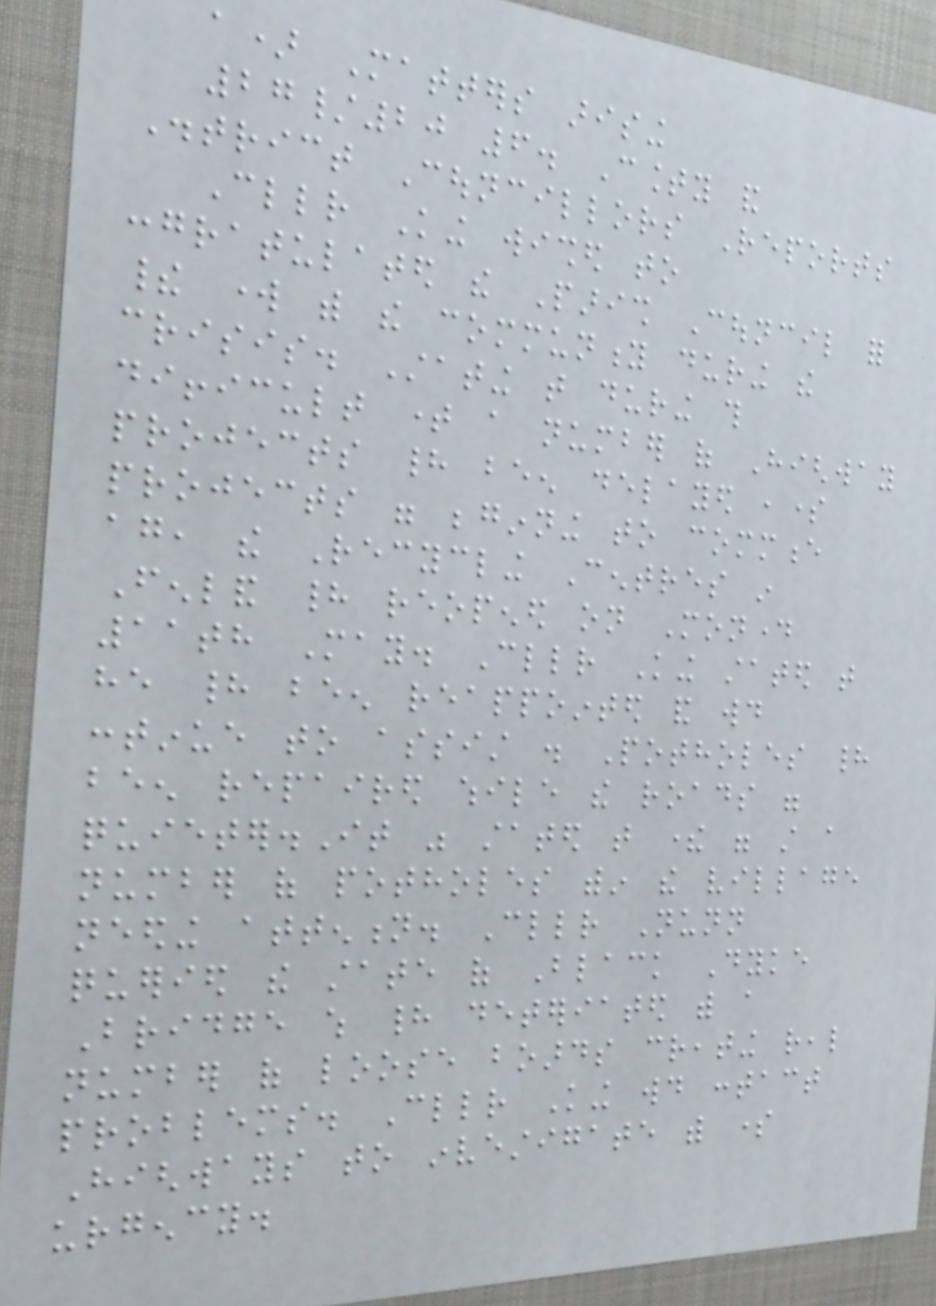a) Matters arising
27/20 6. County and
District Councillors Reports
Cllr King wished to
congratulated the Parish Council for
their work with the community during the
crisis. Stating that during this
difficult time a number of Highway
projects had been delayed ,some
projects were beginning to commence
again, the Recycling Centres in
Fenland had reopened on Monday
11th May. Cllr King stated that
he had been reappointed and would
continue to assist . Potholes had
been repaired while the roads were
quieter.It was stated that there were still a
number of potholes within the village
needing attention. Cllr Nunn
queried the state of Black Dyke
Bridge which had deteriated with a
number of loose boards creating real
problems. Cllr King would contact
Highways to investigate with some
urgency.
